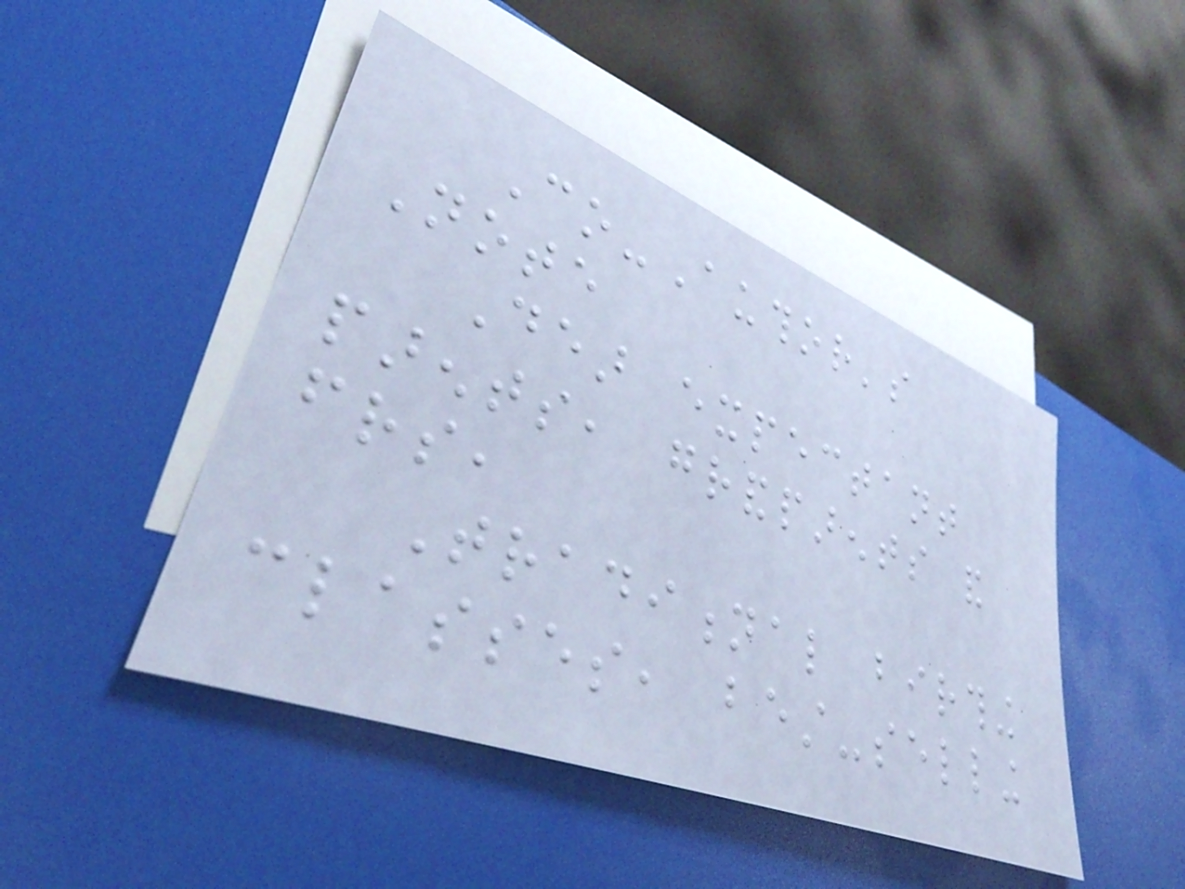Co-Author's
Note
Dear expectant
parents, grandparents and
friends,
Traditional birthing
classes, best-selling
